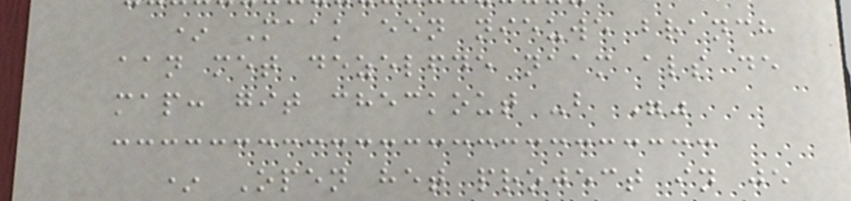* Maak een nieuwe branch
aan met dezelfde naam als de
map: git checkout -b ""
* Open het project in je
